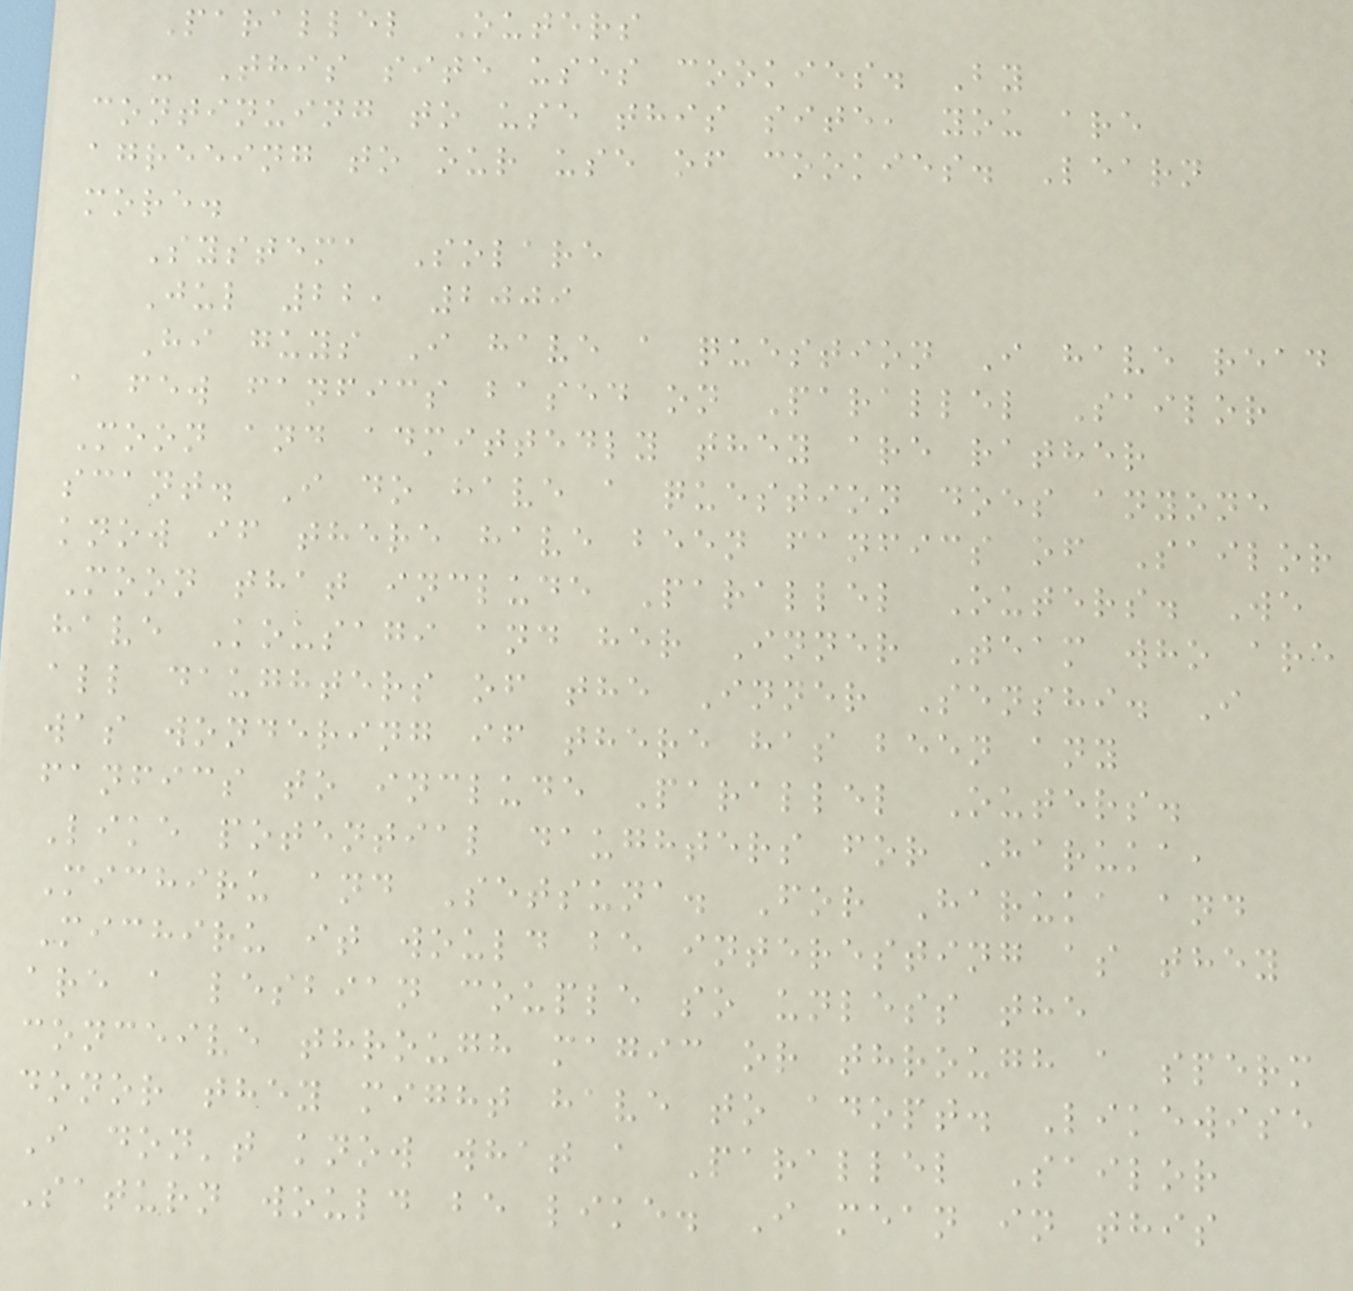Parallel Outers
- This site uses cookies. By
continuing to use this site, you are
agreeing to our use of cookies. Learn
more.
Systema Solare
Jul 22, 2009
Hi guys I have a question I have read
a few fanfics based on Parallel Sailor
Moon and admittedly they are rather
scant. I do have a question does anyone
know if there have been fanfics of Sailor
Moon that include Parallel Outers. We
have Kousagi and her Inner Team who are
all daughters of the Inner Senshi. I
was wondering if there has been any
fanfics to include Parallel Outers.
Like potential daughters for Haruka,
Michiru and Setsuna. For Haruka and
Michiru it would be interesting as they
are a lesbian couple so unless the
conceive through magic or through a sperm
donor they might have to adopt. Likewise
I don't know what a Parallel Sailor
Saturn would be like. I mean in this
